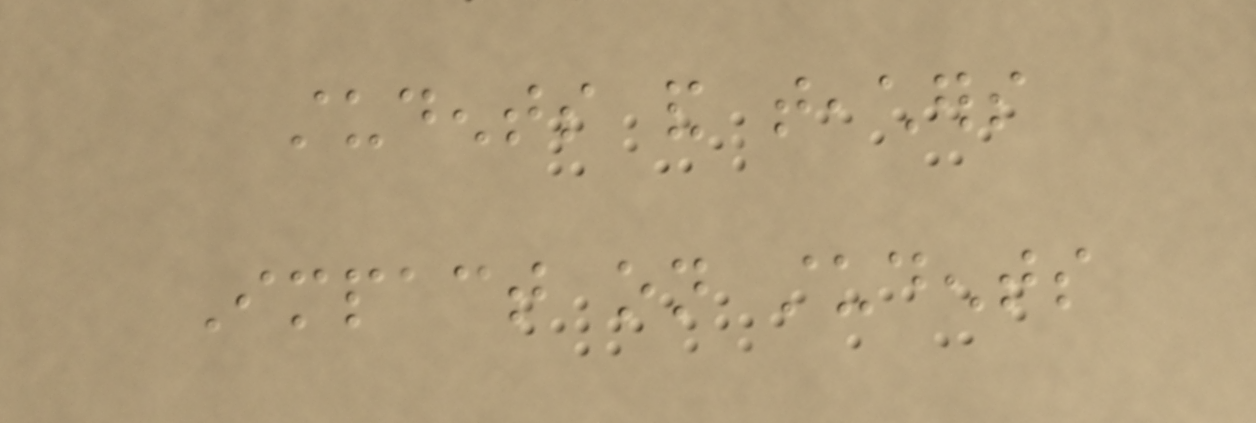students and teachers
Impact on students
